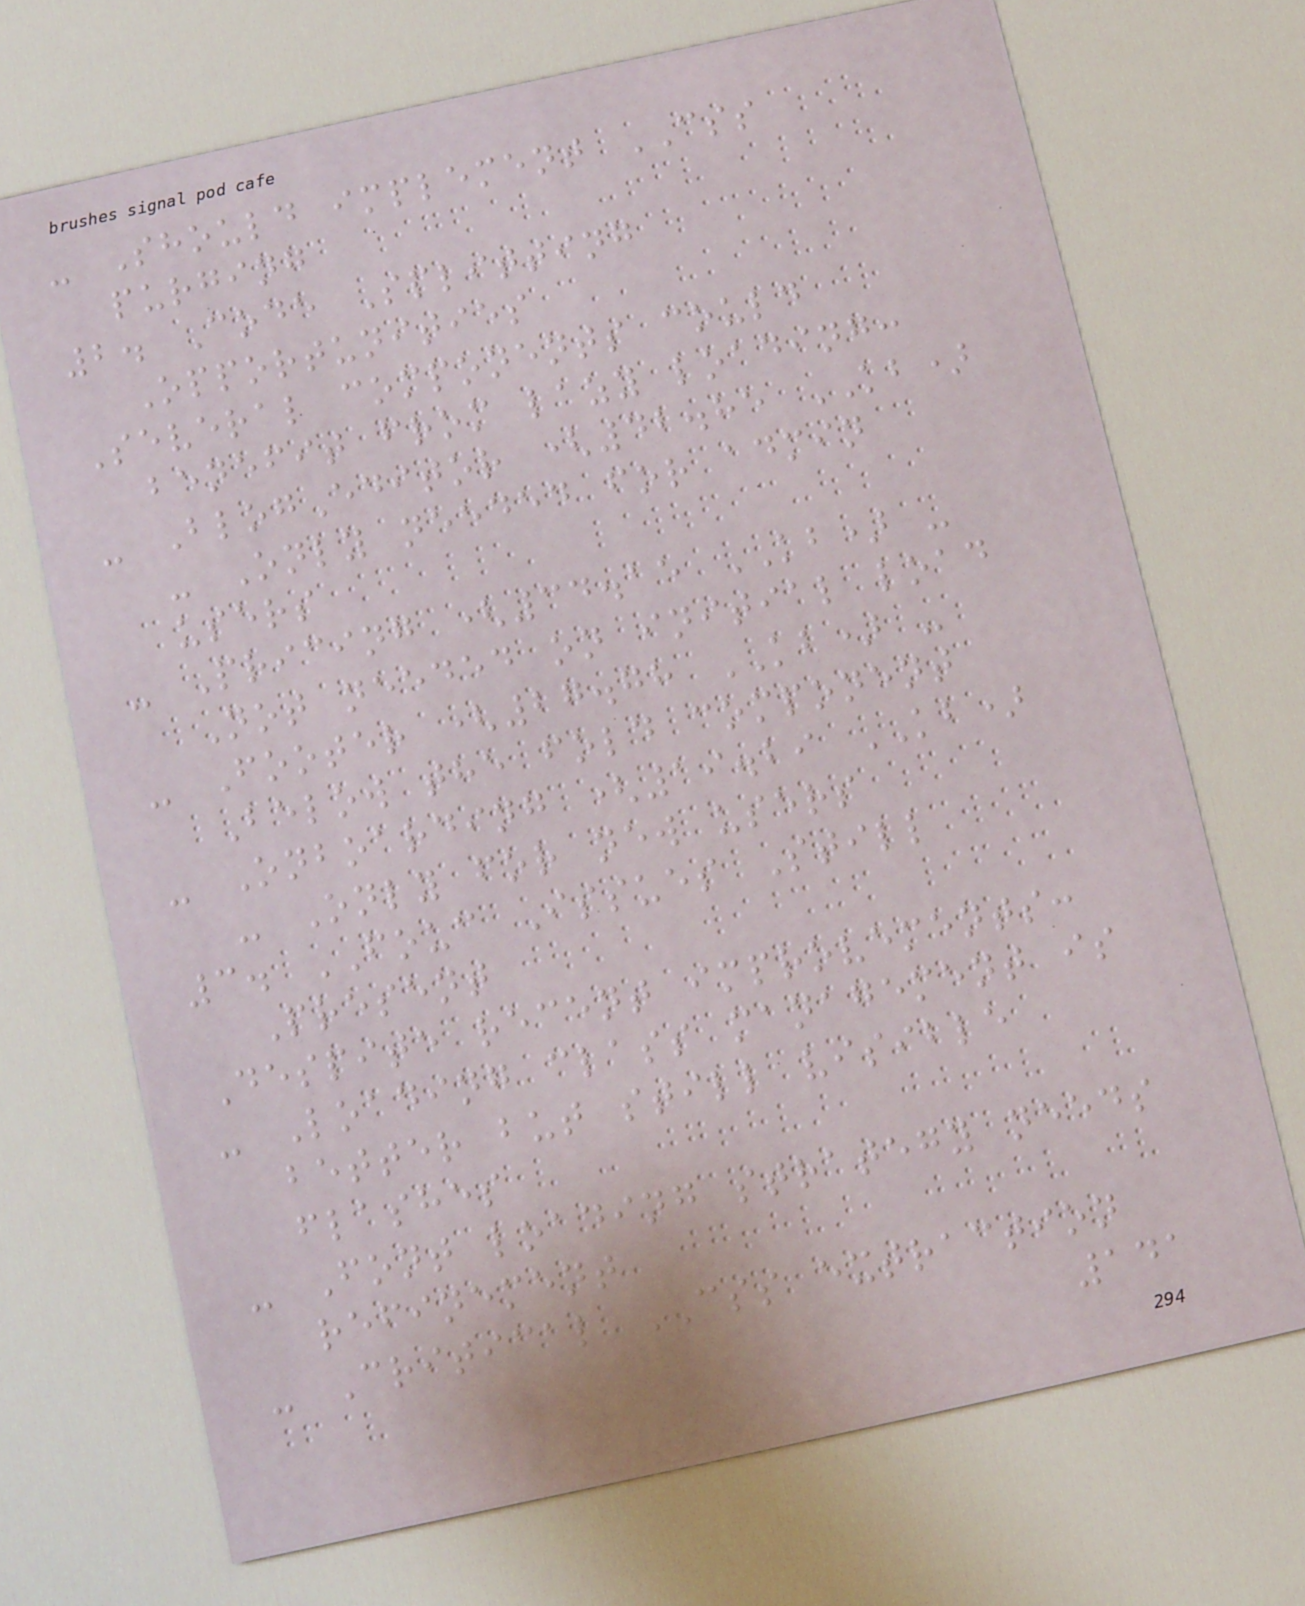- Should implement CSS
purging
2. Code Splitting
Opportunities
Several components could
benefit from lazy loading:
- BlogEditor (42.85 KB)
- Only needed for admin
users
- Pricing (34.15 KB) -
Not needed on initial load
- Footer (27.78 KB) -
Below the fold component
- Onboarding (19.29 KB)
- Only for new users
3. FOUC Issues Still
Present
Despite recent improvements:
- Loading class management is
better but still visible
flashes
- Font loading strategy needs
refinement
- Critical CSS extraction
141
